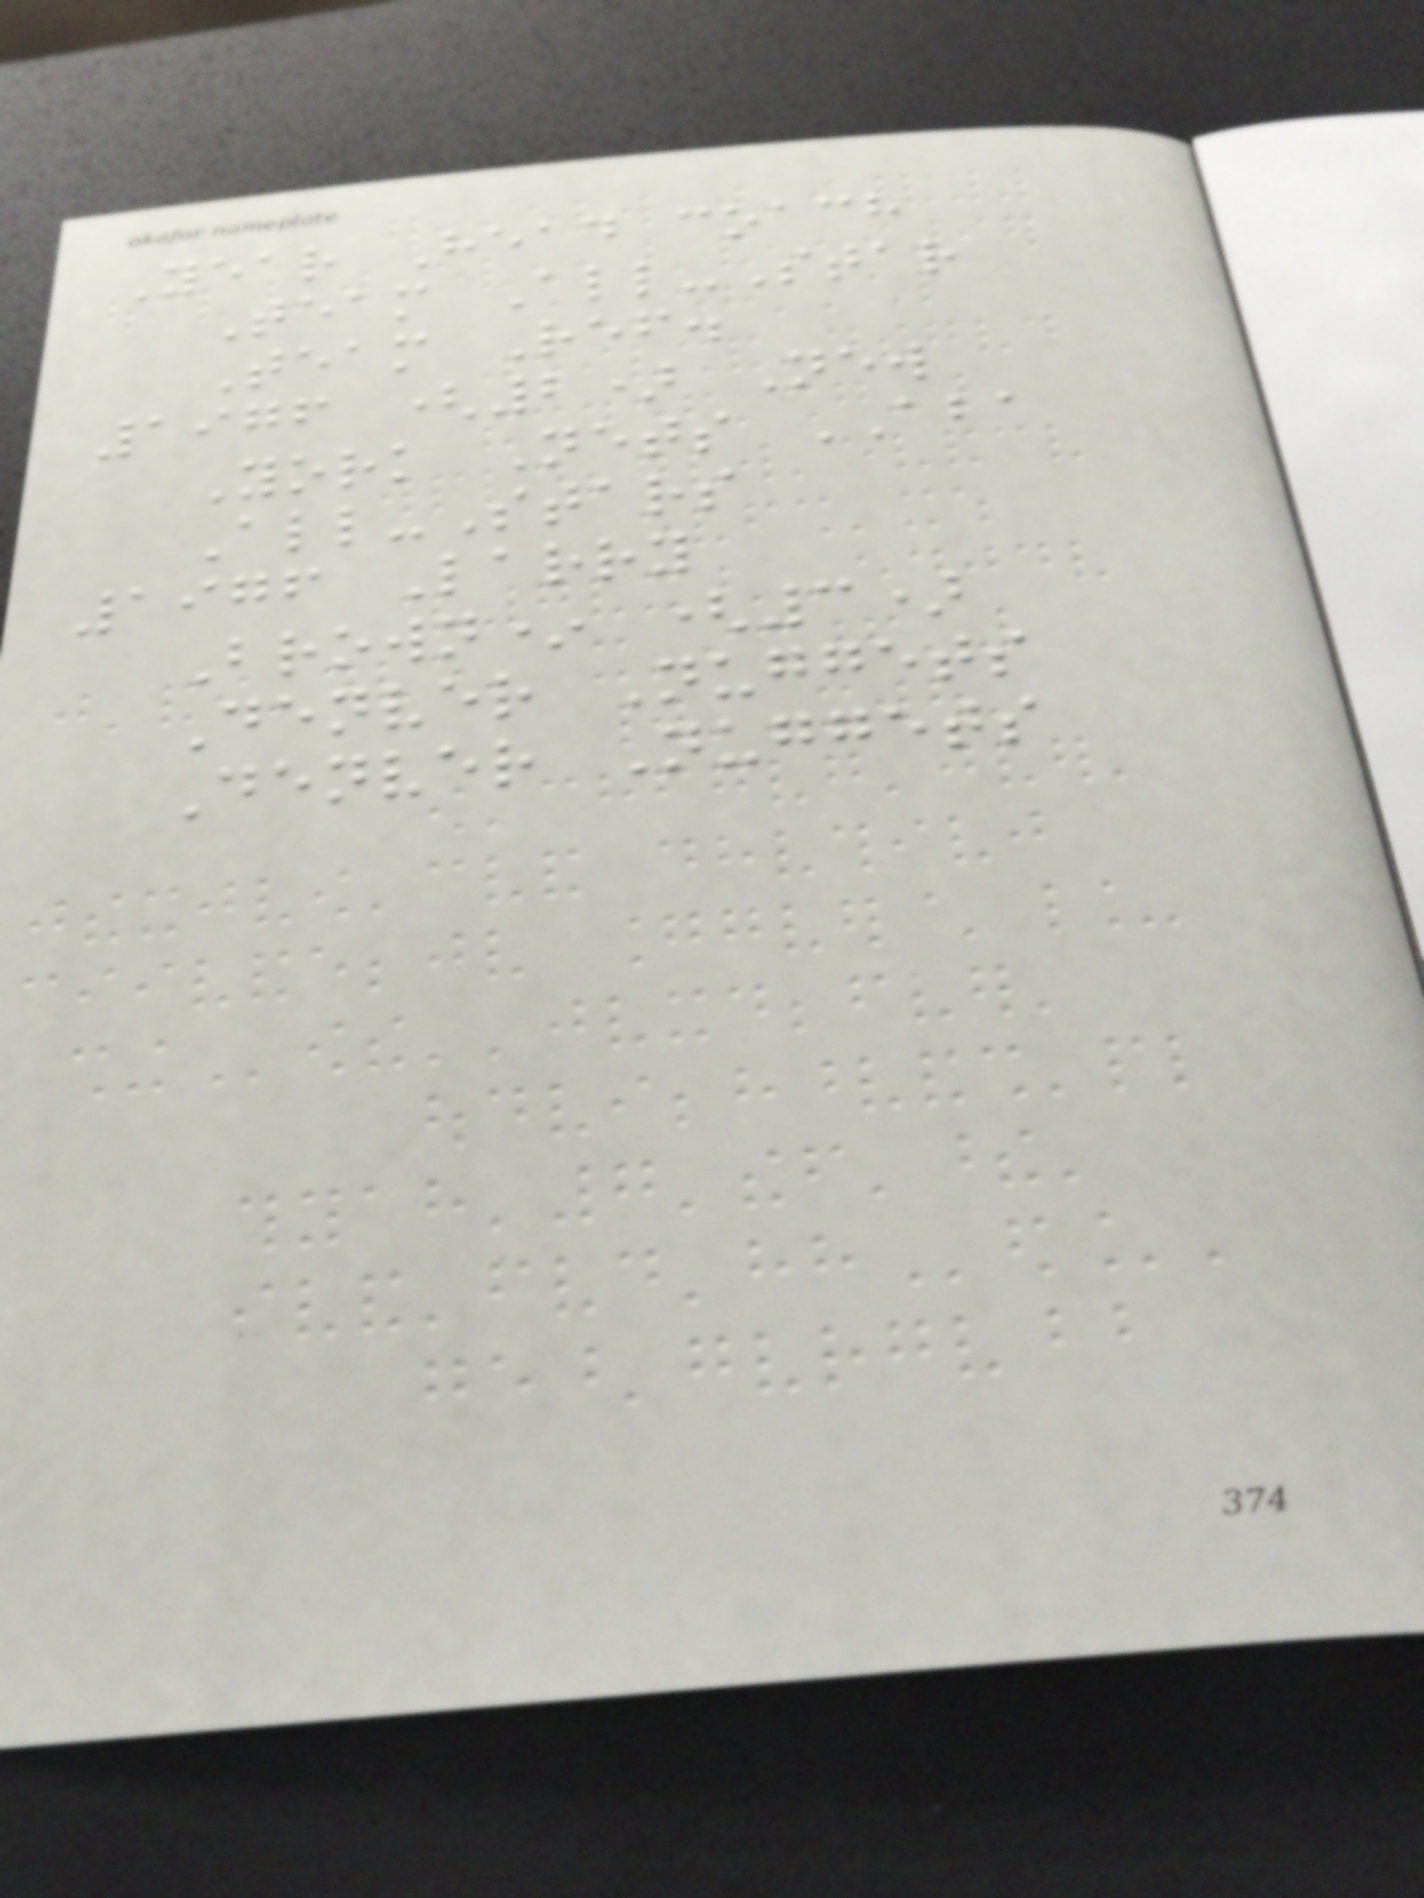Year Head coach
Team All-Star
Team Ref.
1976 (2) New
York Nets ABA
All-Stars
1976 Larry
Brown* (3)
Denver Nuggets
Denver Nuggets
